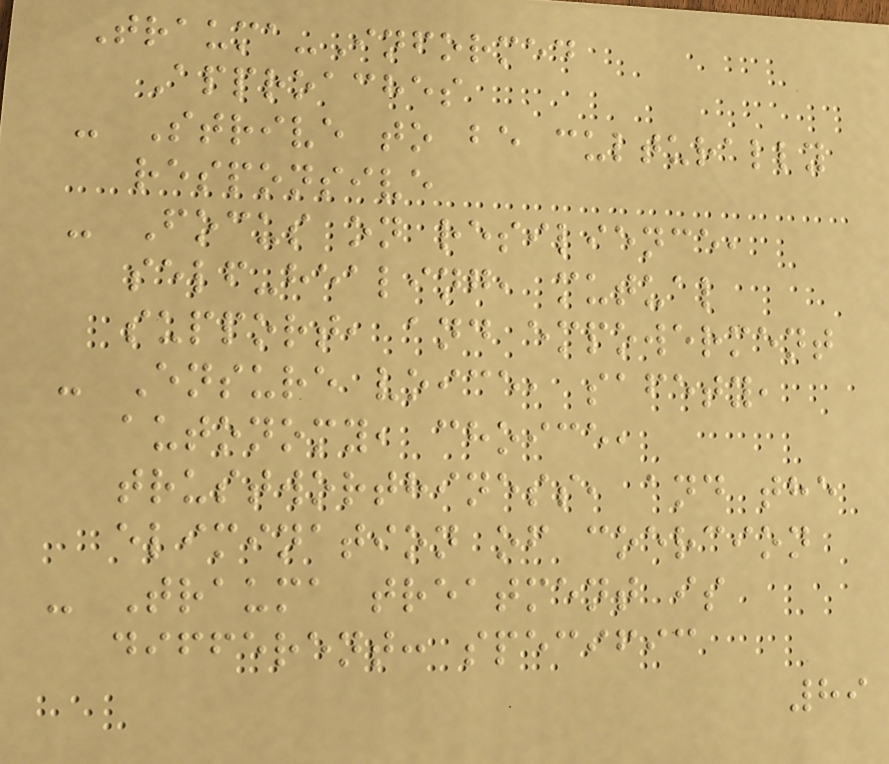Trauma-Informed
Approaches
- Strive to be culturally
responsive
- Focus on resilience,
self-healing, mutual
support, and empowerment
- Ensure voice, safety,
autonomy, choice,
trustworthiness, and the
elimination of coercion
- Trauma treatment is
different: specific
89
